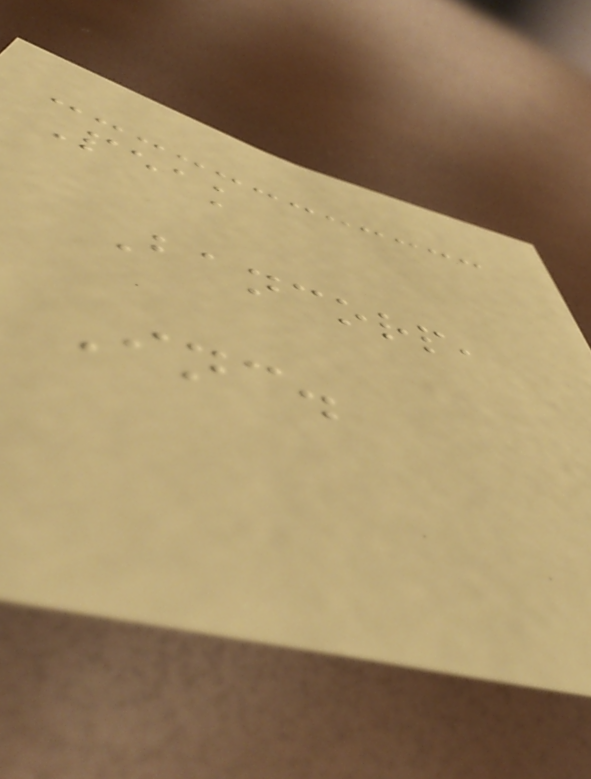Peak
Bancorp,
Inc.
